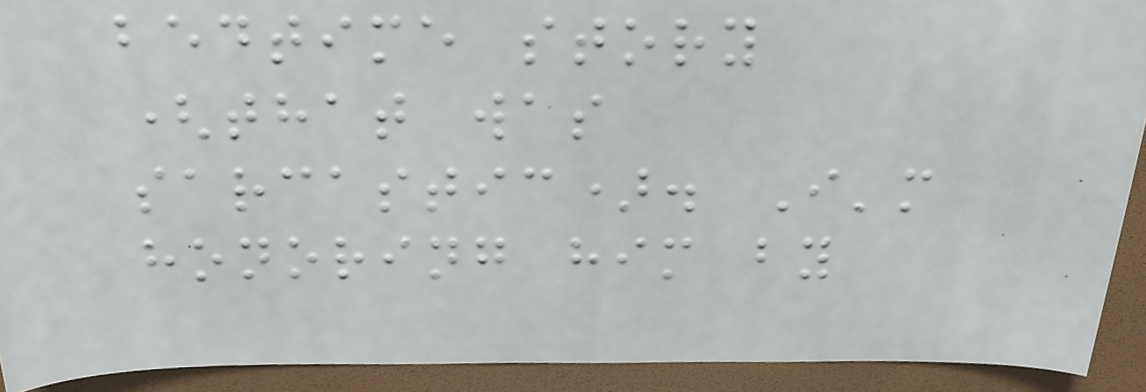bedtime story
(that was
sarcastic). I'm
honoring him by
